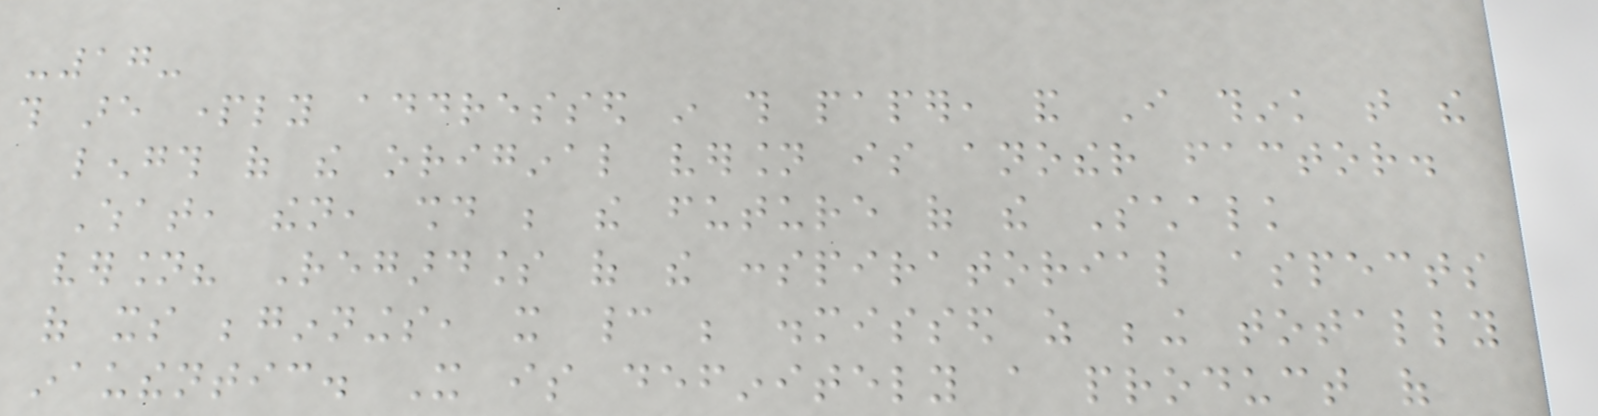-17-
this are partly addressed in this paper, and I think that the
length of the original version is another factor.
What, then, should be the future of the Schalk
version? Regardless of the conspiratorial aspects
of its beginnings, it cannot be dismissed as being totally
inauthentic. It is definitely a product of
